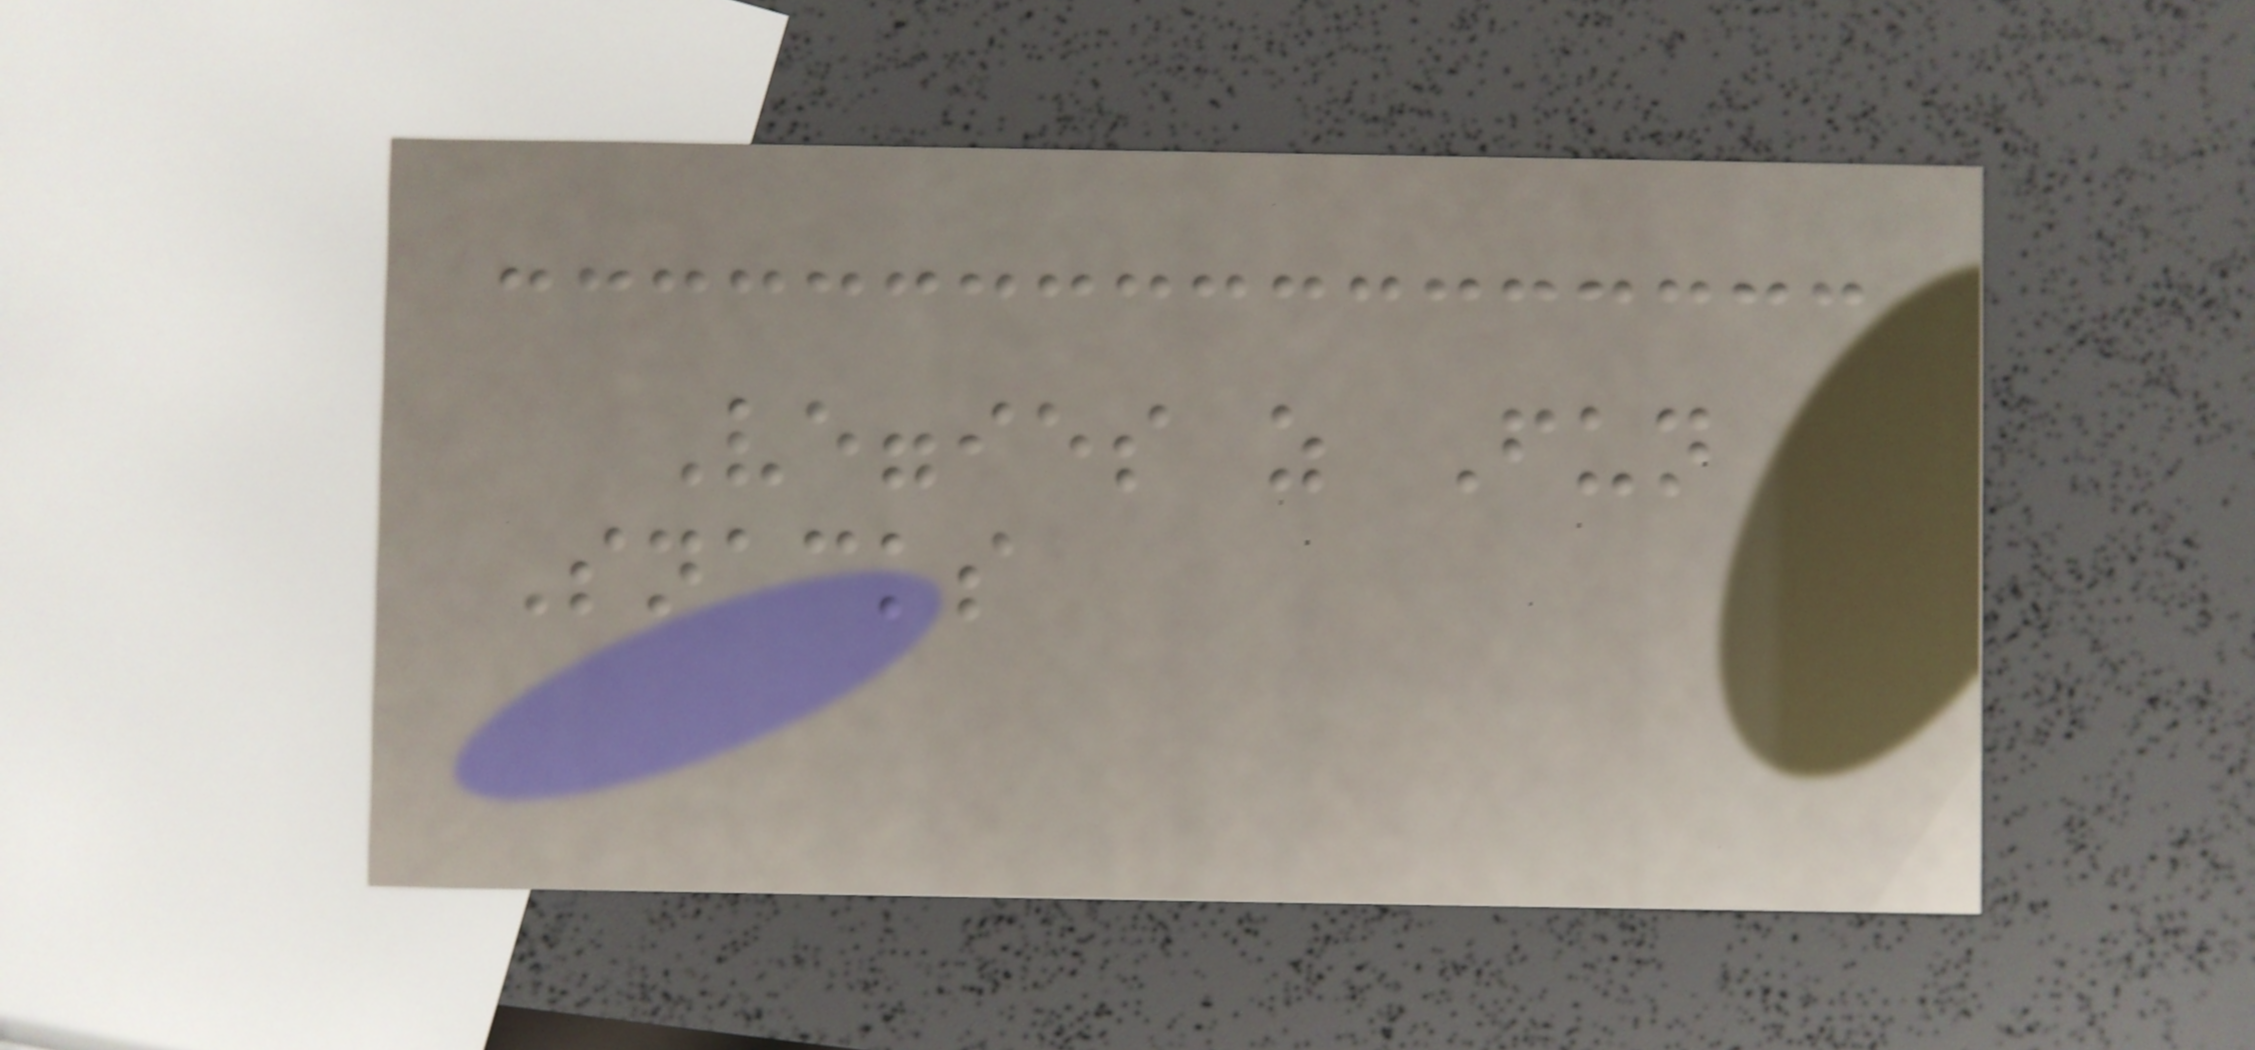Veggies as Fun
Snacks
